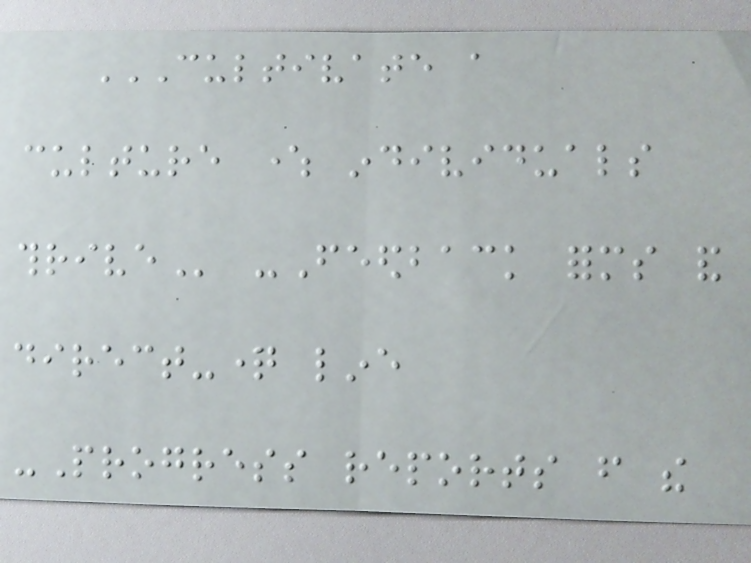CULTIVATE A
CULTURE WHERE INDIVIDUALS
THRIVE -Feedback forms and
direct-question line
-Progress reports from the
